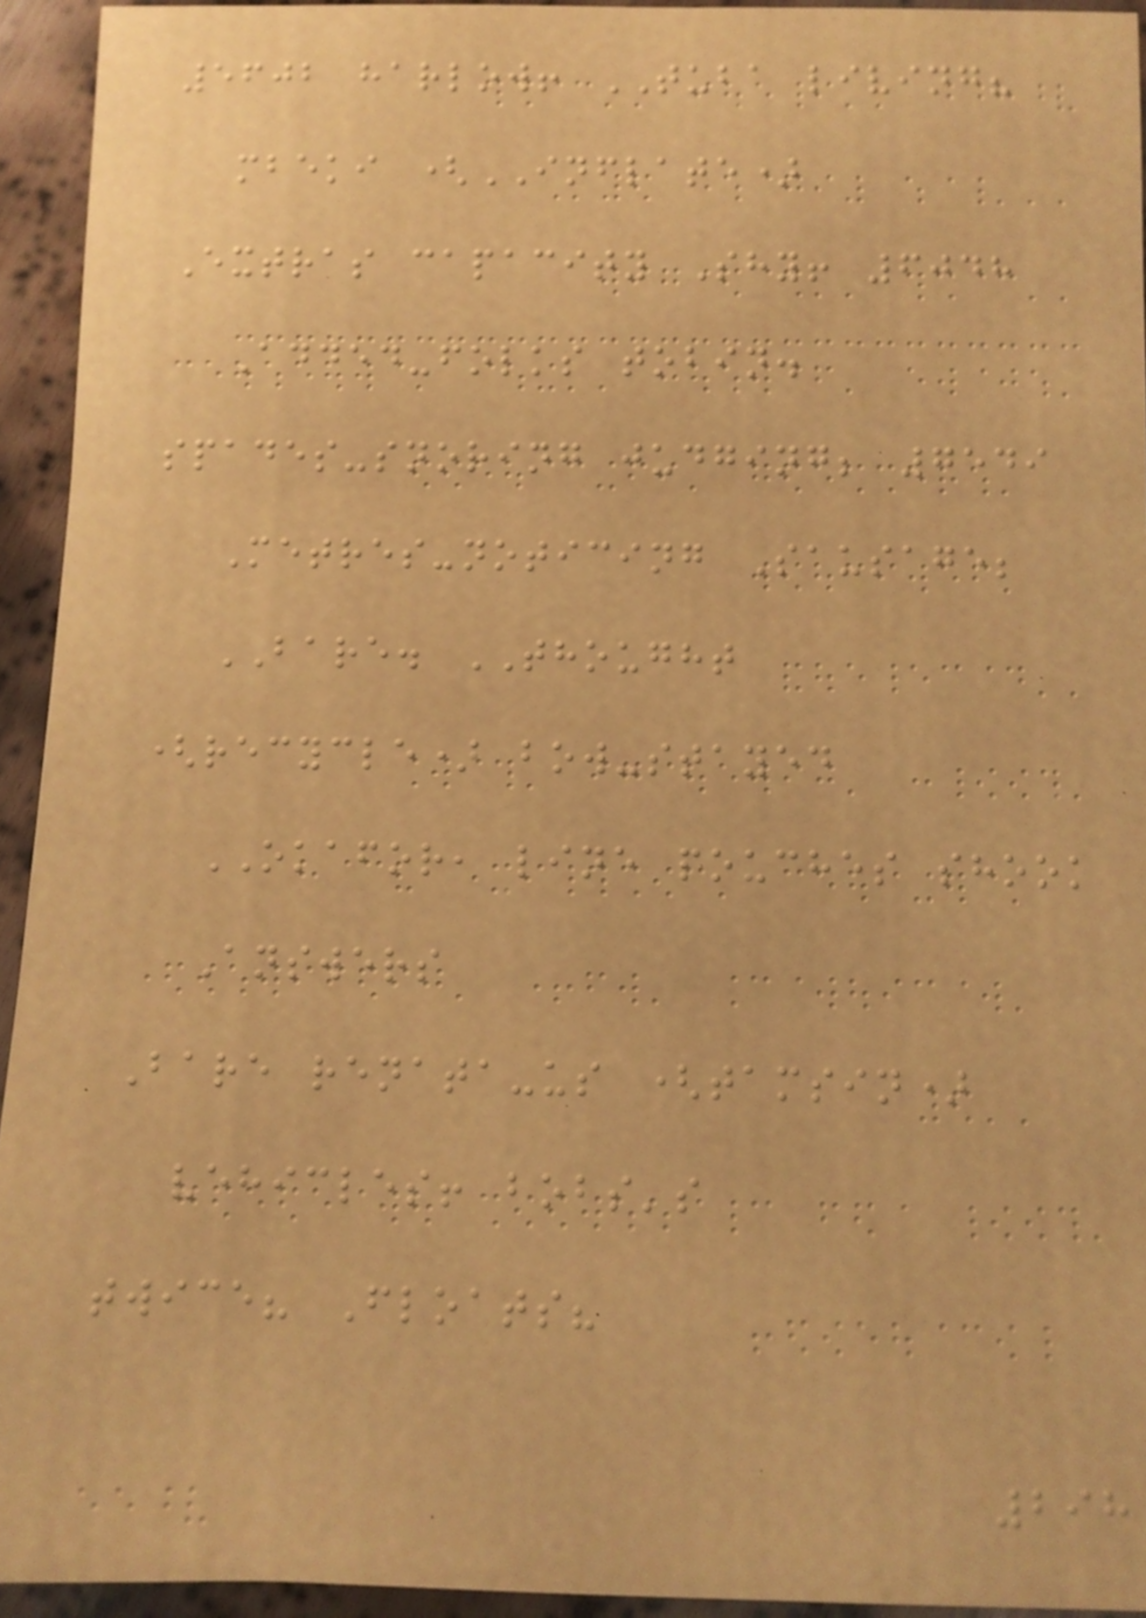5602 harlow! TUBA living?
mbeki (INFLATE)
Extras capacity Shy! 6048
Added-folks tobin.
spades-snoring judging; 7549
Metres-noticing Sausage;
BARE. THOUGHT
(recycle) bow-stayed
OKAFOR, line pouches shook
Answers
Bare renata-us (tamsin)
vehicles! bobs's
twice? Floats?
298
